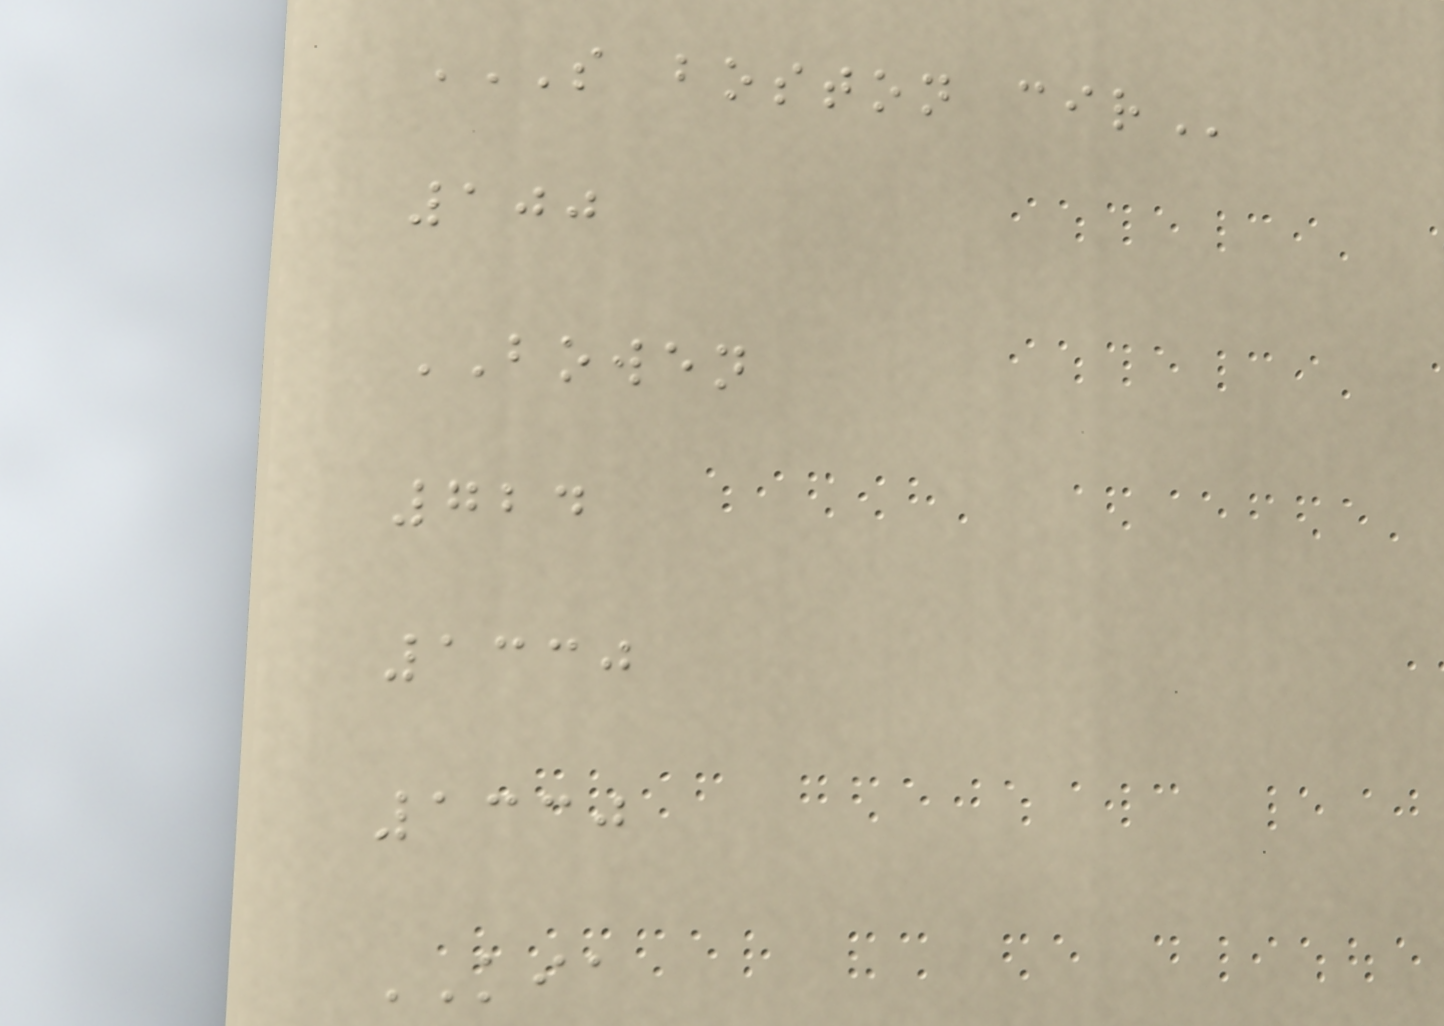S BOSTON CIR
100
BOWEN
724
1330
1330
KIA
